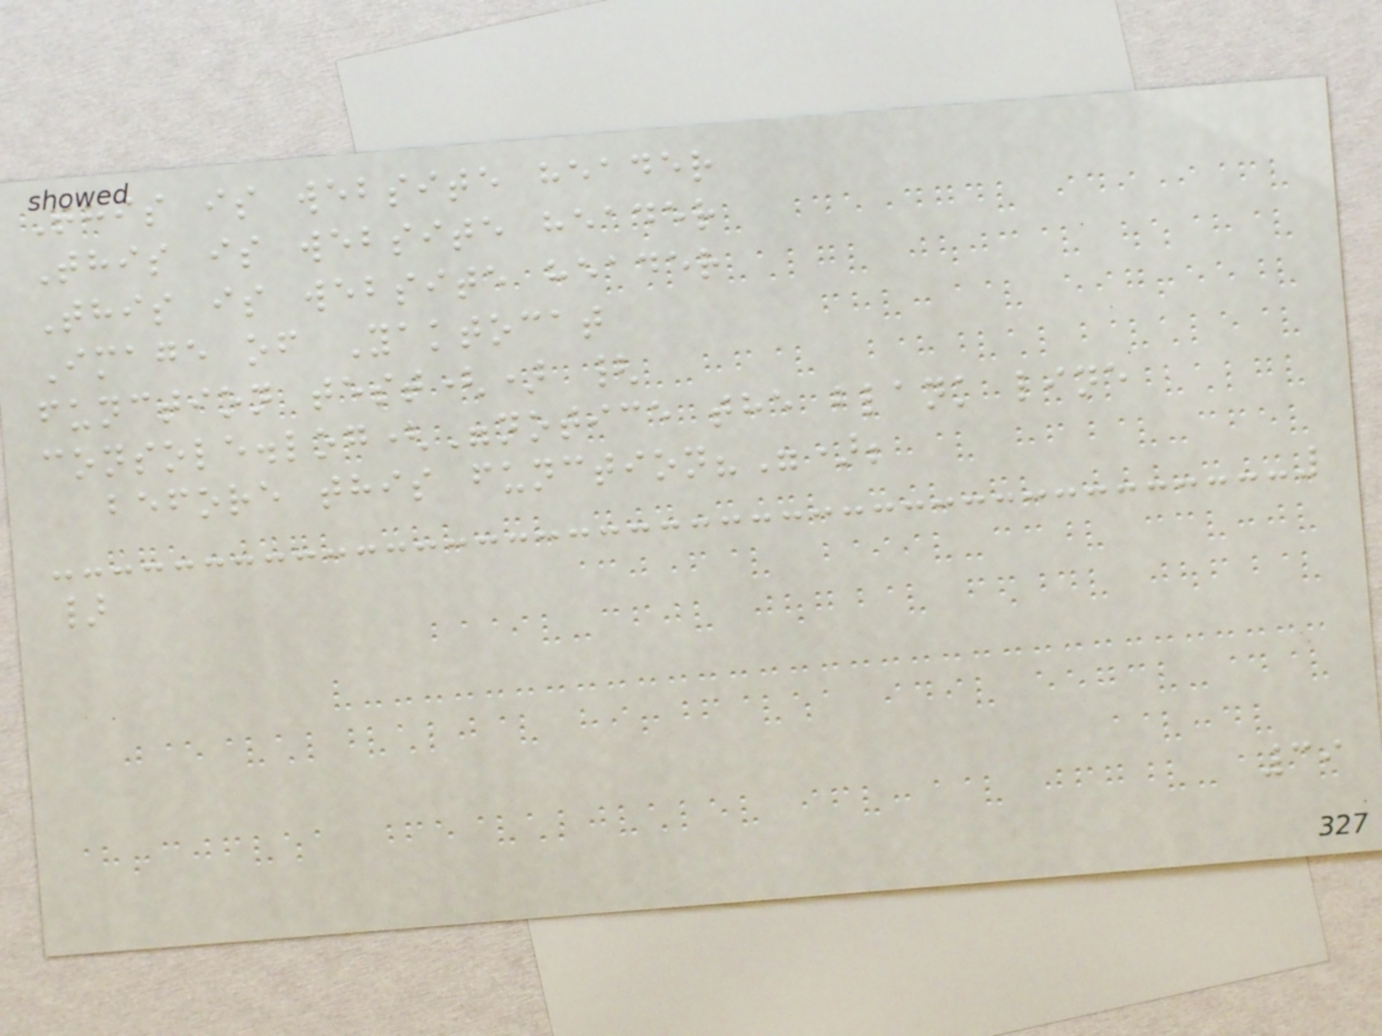This is website header
This is website header
This is website header
Image of Yaktocat
function test() {
console.log("notice the blank line
before this function?");
}
39
